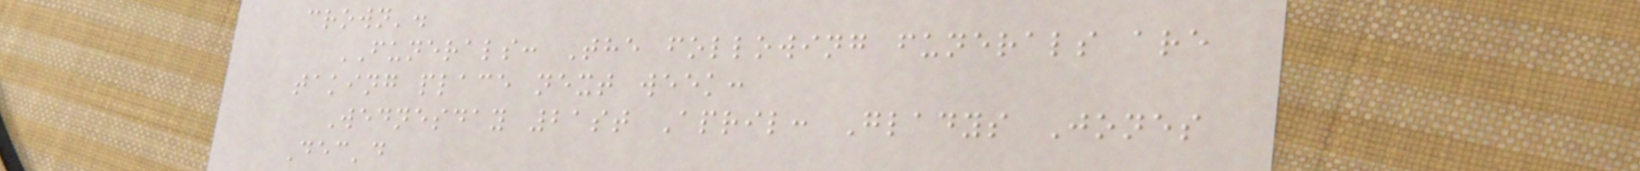crown'.
FUNERALS: The following funerals are
taking place next week:
Wednesday 21st April: Gladys Jones
Dec'd
